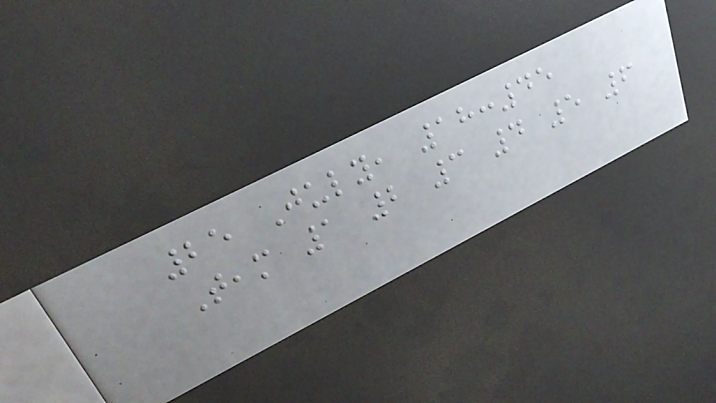25 July, 18:45
Team 1 2 3 4 5 6
